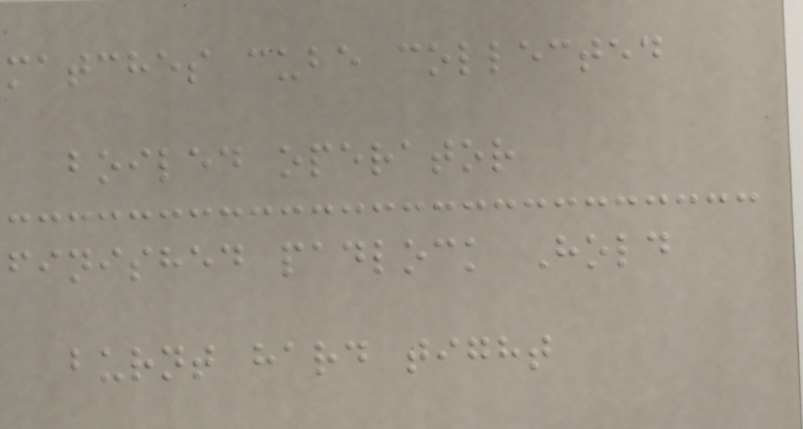matches cube collected
boiled operator
finished padlock Hold
burnt hard tight
